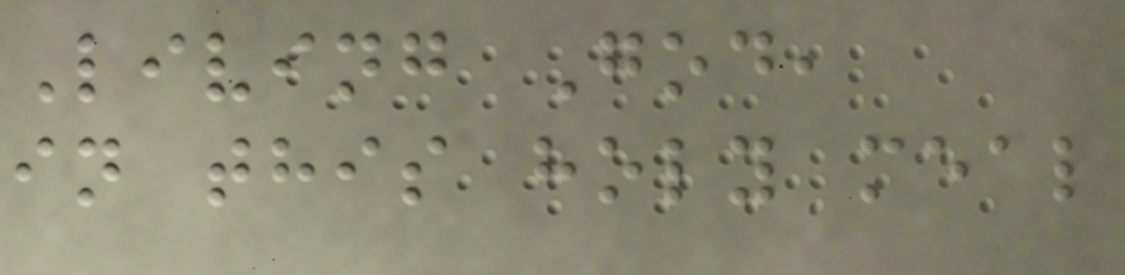Living God,
in this holy meal
